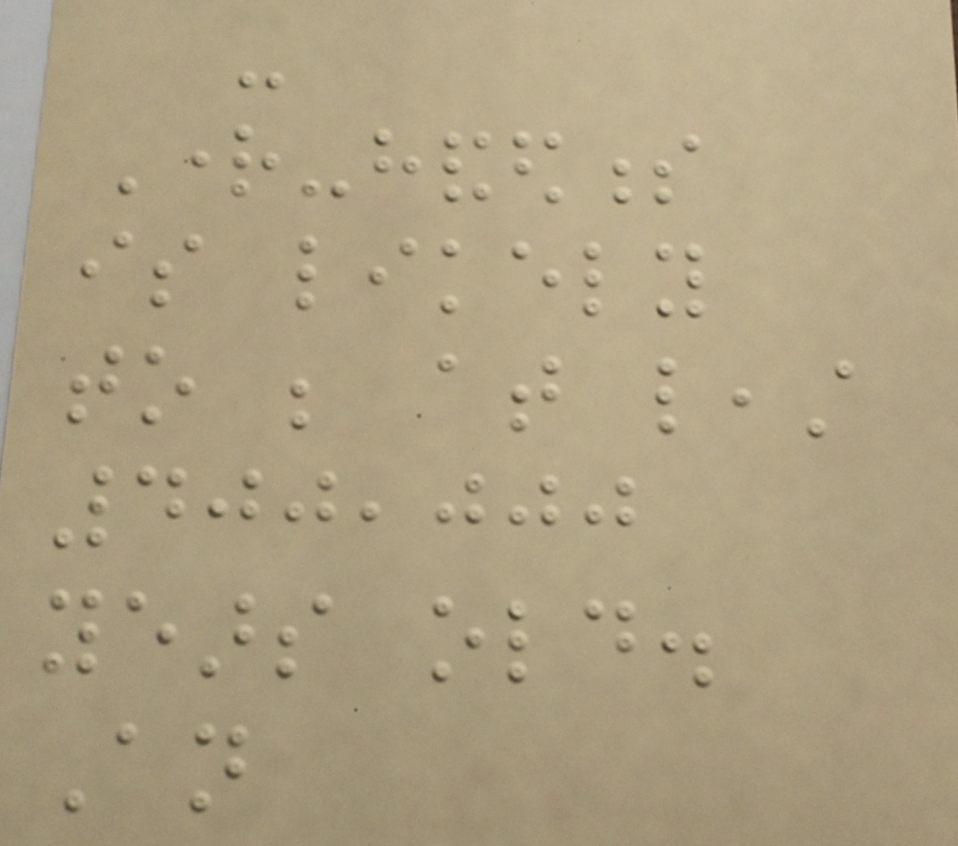-
Right-handedness
is likely
to be at least
400,000
years old.
An
